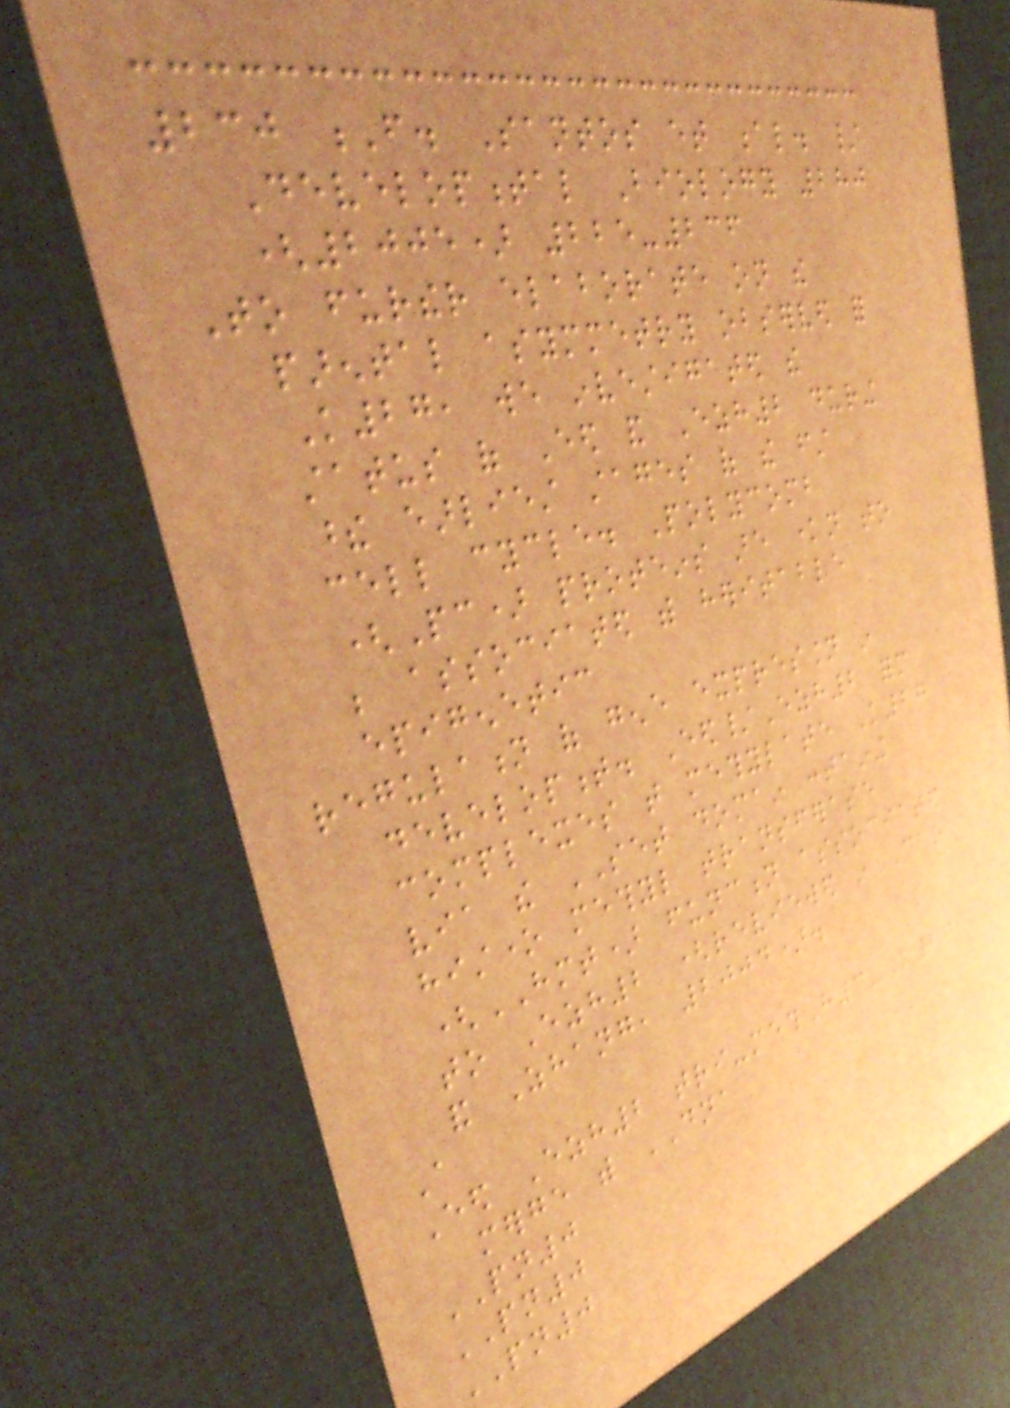230 F. Santos et al. /
Developmental Biology 280
(2005) 225-236
To further elaborate on the
parental asymmetry observed for
K27, we investigated the
status of Eed and Ezh2 during
these earliest stages of the first
cell cycle. Polycomb
(Pc) proteins are known to
be associated with heritable
epigenetic
regulation of gene expression in
development. Eed/Ezh2 form
complexes that methylate K27
via the SET domain containing
histone methyl transferase
(HMT) function associated
to Ezh2 (reviewed in Cao
and Zhang, 2004).
A
Eed Ezh2 tri-methH3-K27
merge with DNA
PN0
PN0
PN0
